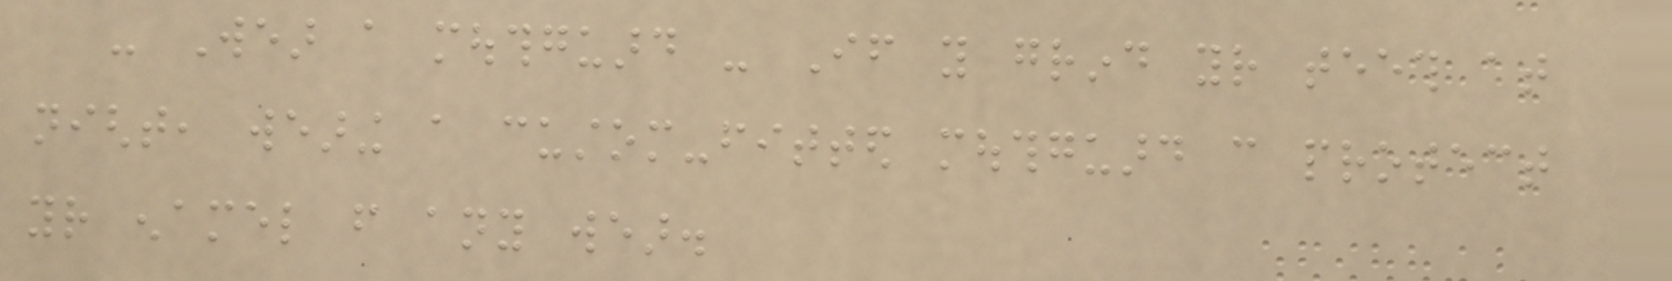- Wear a mouthguard - If you grind your teeth at
night, wearing a custom-fitted mouthguard can protect
your enamel from any wear.
